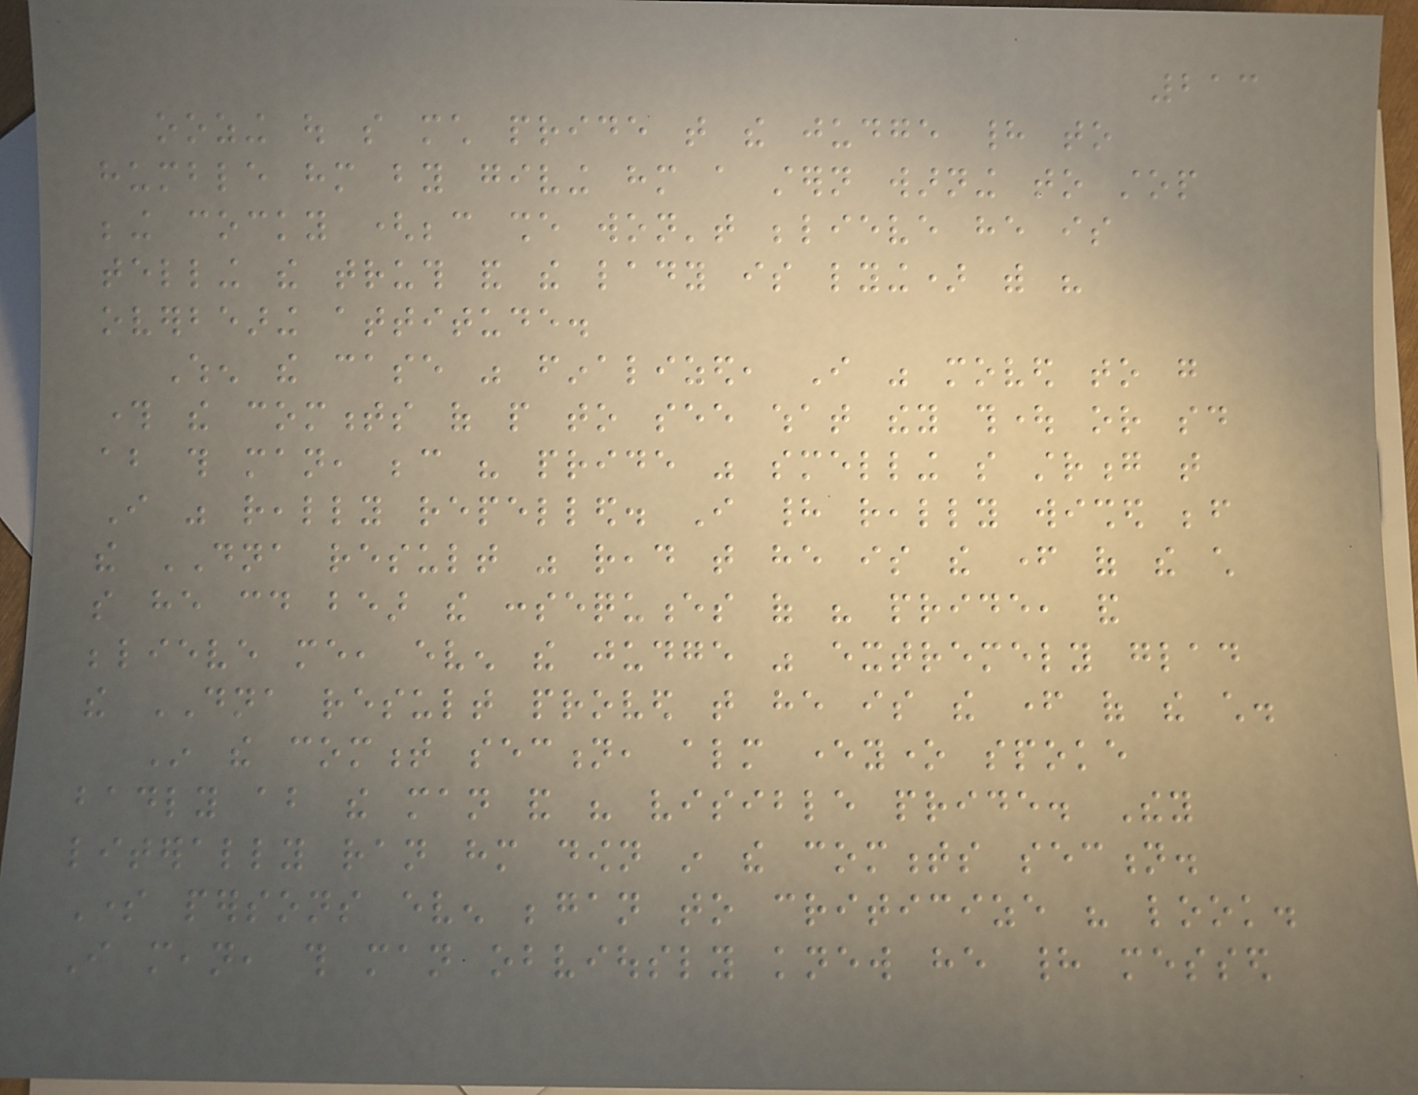213
oozing out so much pride that the judge had to
humble him by giving him a stern warning to stop
being cocky (because she won't believe he is
telling the truth and the lady is lying) with his
overbearing attitude.
When the case was finalized, I was moved to go
through the comments of people to see what they thought or said
about this man, because his pride was smelling so strong that
I was really repelled. I had really wished before
the DNA result was read that he is the father of the child
so he could bear the consequences of his pride, and
believe me, even the judge was extremely glad
the DNA result proved that he is the father of the child.
In the comment section, almost everyone spoke
badly about the man and his visible pride. They
literally ran him down in the comments section.
Some persons even began to criticize his look.
I mean, this man obviously knew he had messed
